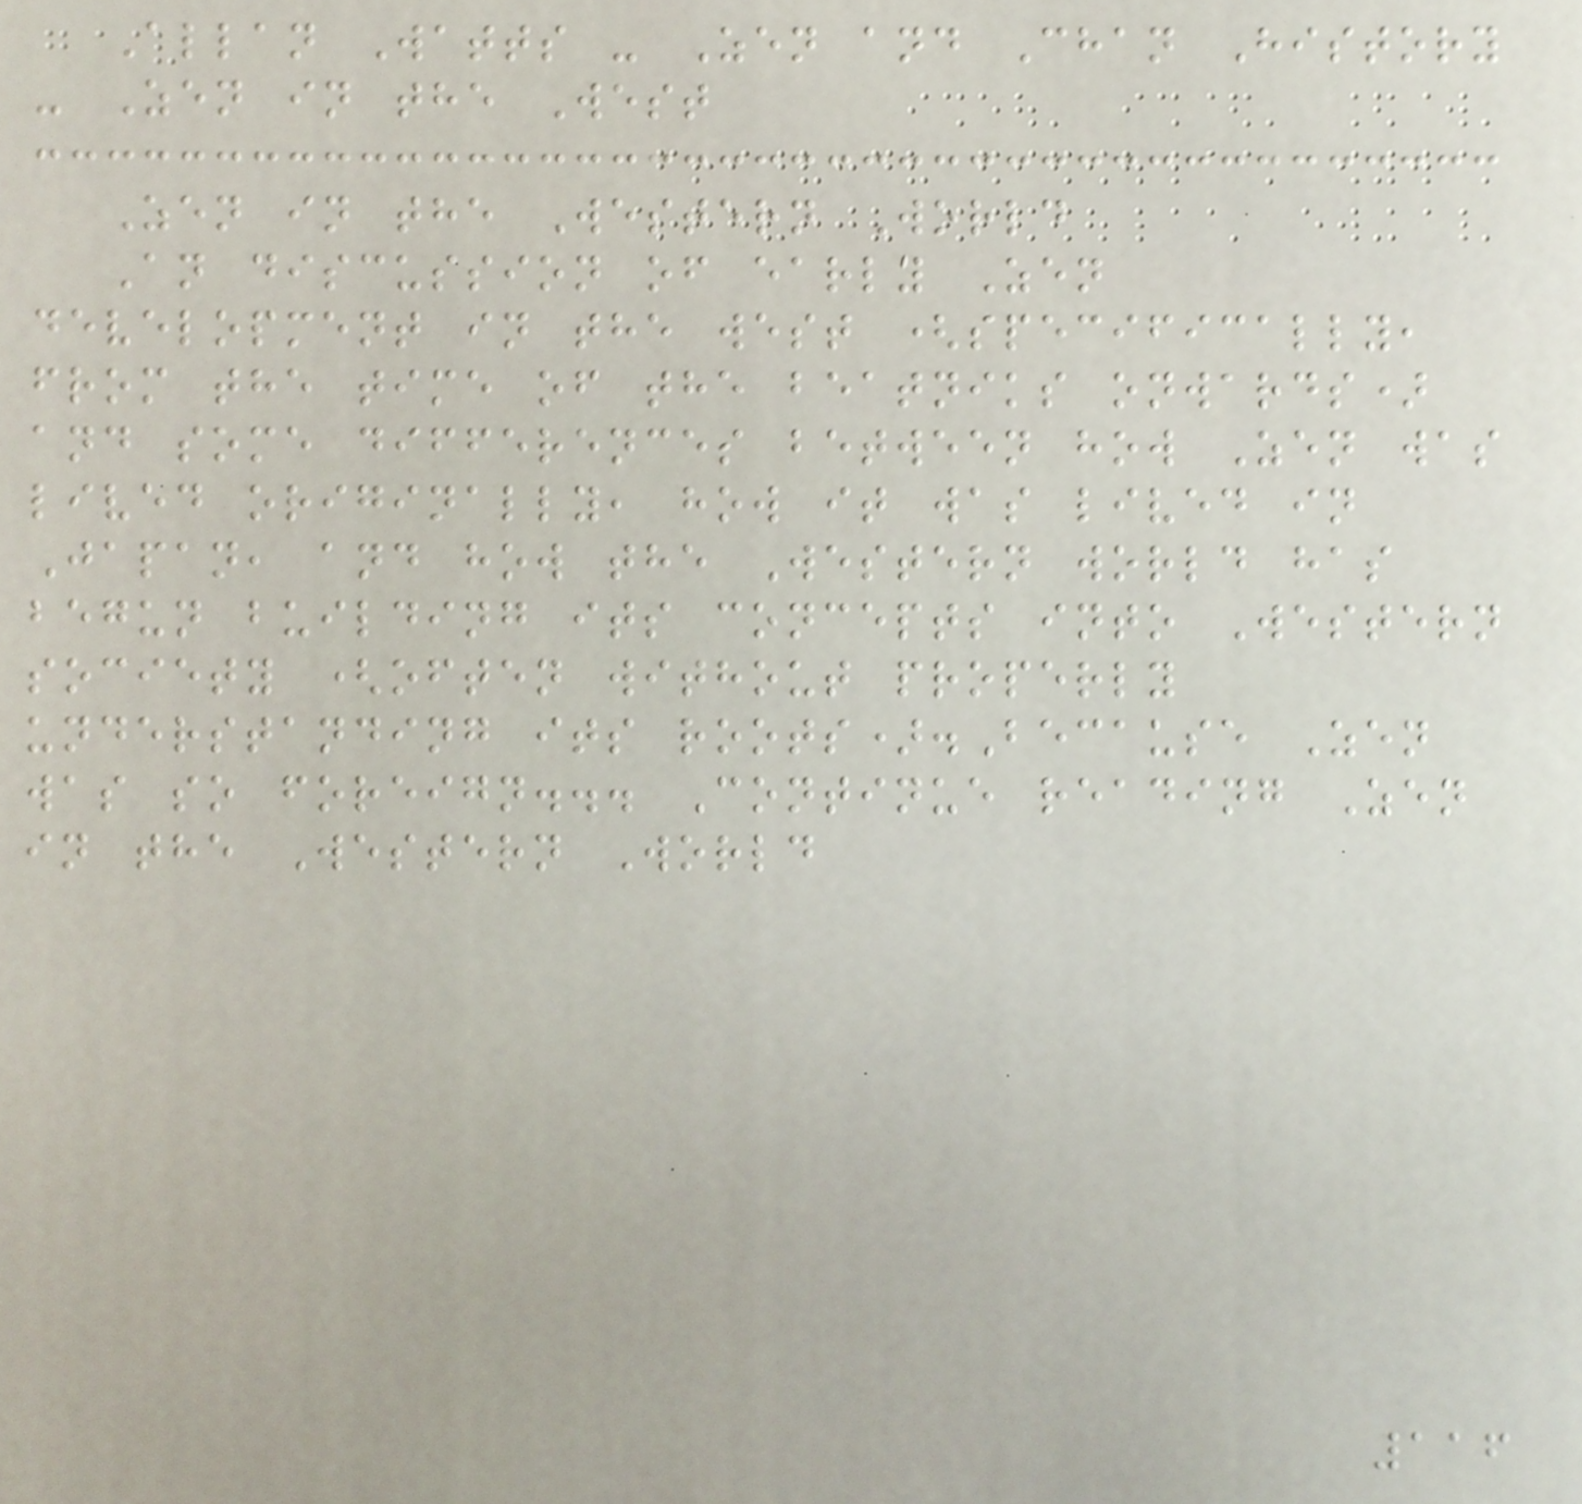Allan Watts - Zen and Chan History
- Zen in the West
Zen in the Western World
An discussion of early Zen
development in the west (specifically,
from the time of the beatniks onwards)
and some differences between how Zen was
lived originally, how it was lived in
Japan, and how the Western world has
begun building its concepts into Western
society (often without properly
understanding its roots).Because Zen
was so foreign... Continue reading Zen
in the Western World
116
